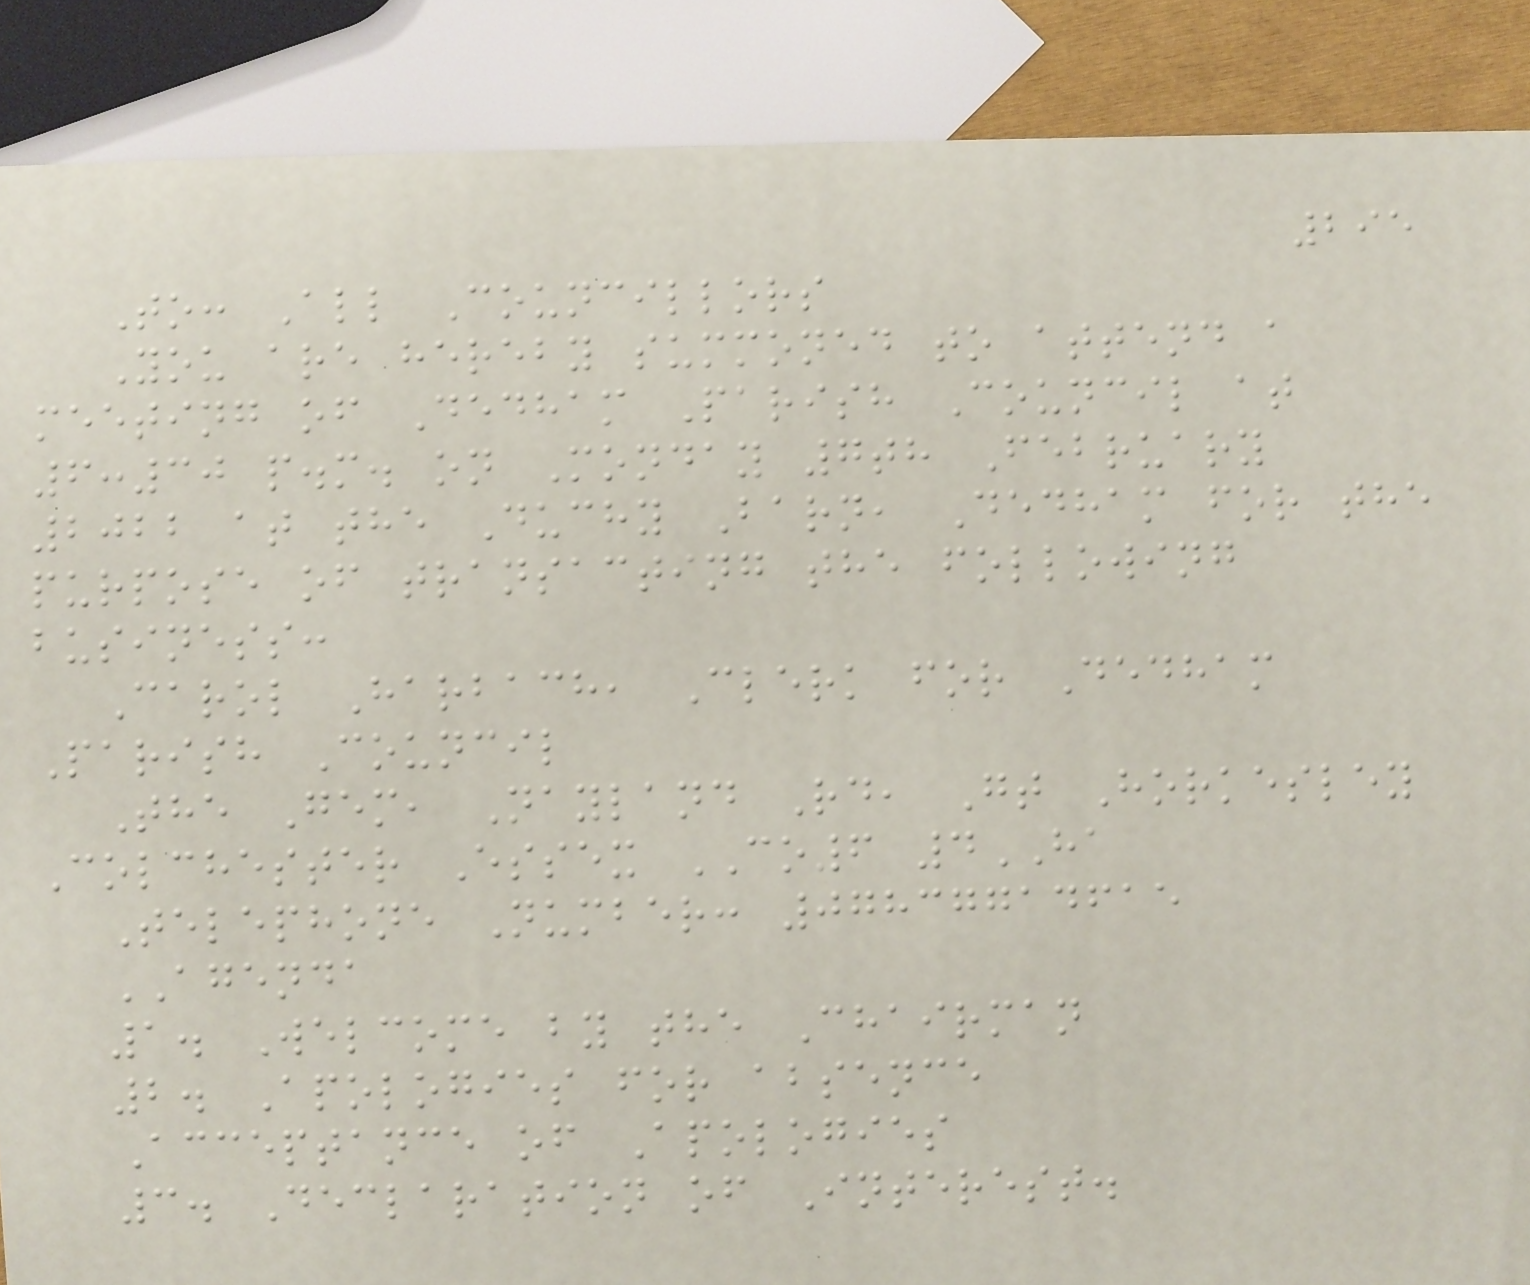295
To: All Councillors
You are hereby summoned to attend a
meeting of Dedham Parish Council at
6:30 p.m. on Monday 7th February
2022 at the Duchy Barn, Dedham for the
purpose of transacting the following
business:
Carol Harbach, Clerk for Dedham
Parish Council
The Gem, Nayland Rd, Gt Horkesley
Colchester Essex CO6 4HA
Telephone Number: 07837714615
AGENDA
1. Welcome by the Chairman
2. Apologies for absence
Acceptance of Apologies
3. Declaration of Interest.
